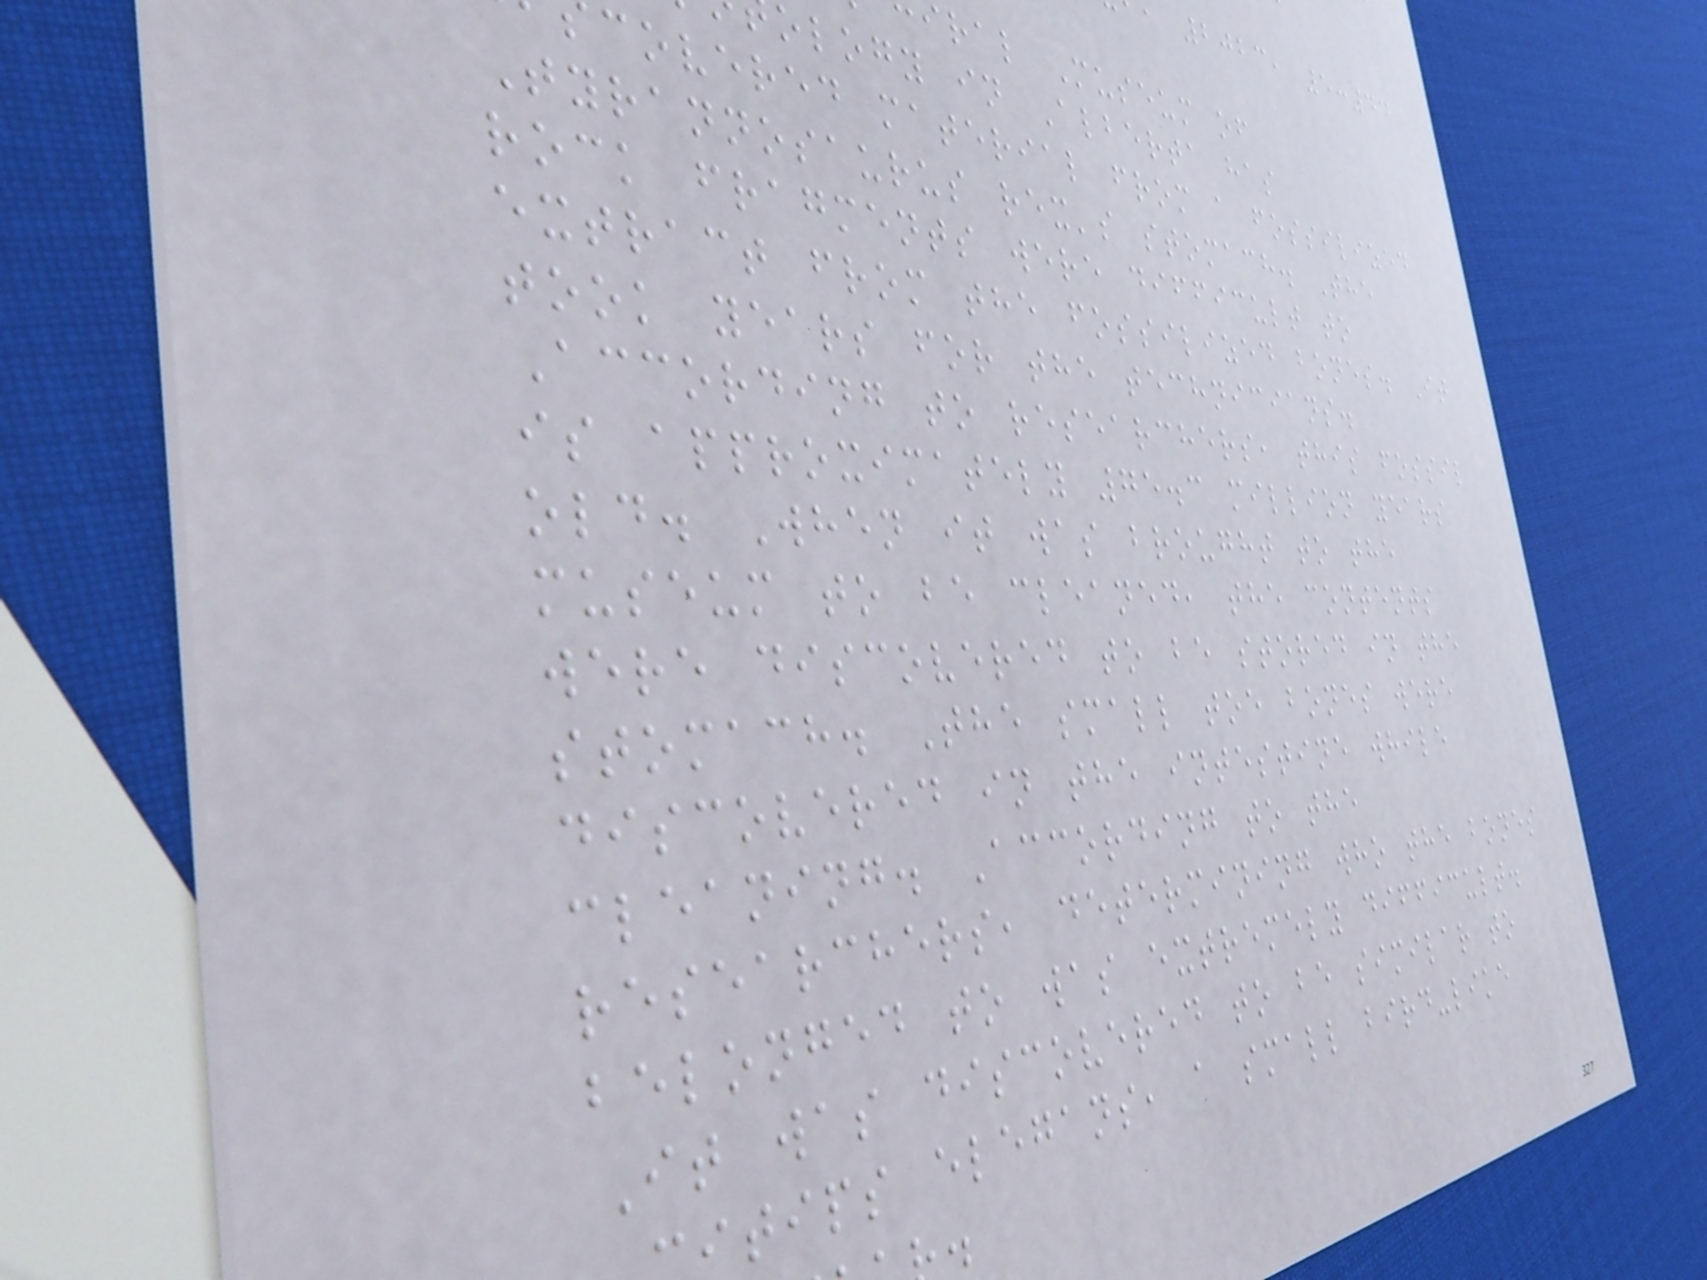2023, 5:44
iral Museum of
ology in Alberta has
covered material from a fossilized
Tyrannosaurus rex's stomach. The
rock fragments were difficult to
extract from the fossilized bones. It
took years for the technicians.
According to researchers, this fossil
is approximately 75.3 million years
old. When it was brought to the
museum to be cleaned, the contents
were discovered to be stored in the
stomach. The small toe bones were
discovered in the intestine while
cleaning. According to the
researchers, determining who the bones
belonged to was extremely difficult.
It was discovered to be similar to
itips elegans, a small bird-like
